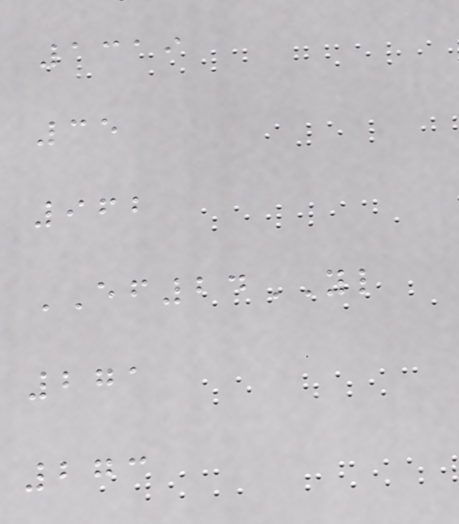1319
35
962
EF24YL
271
273
